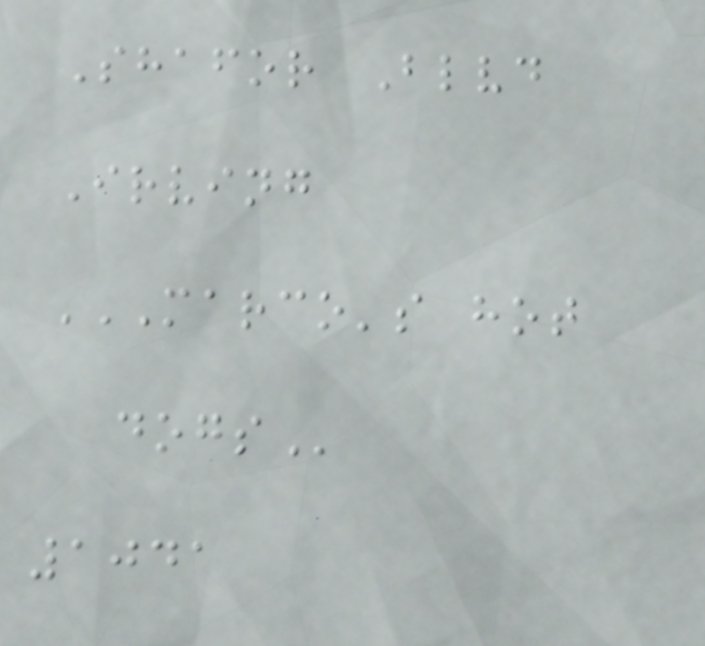Shafor Blvd
Irving
MARCO'S HOT
DOGS
1041
